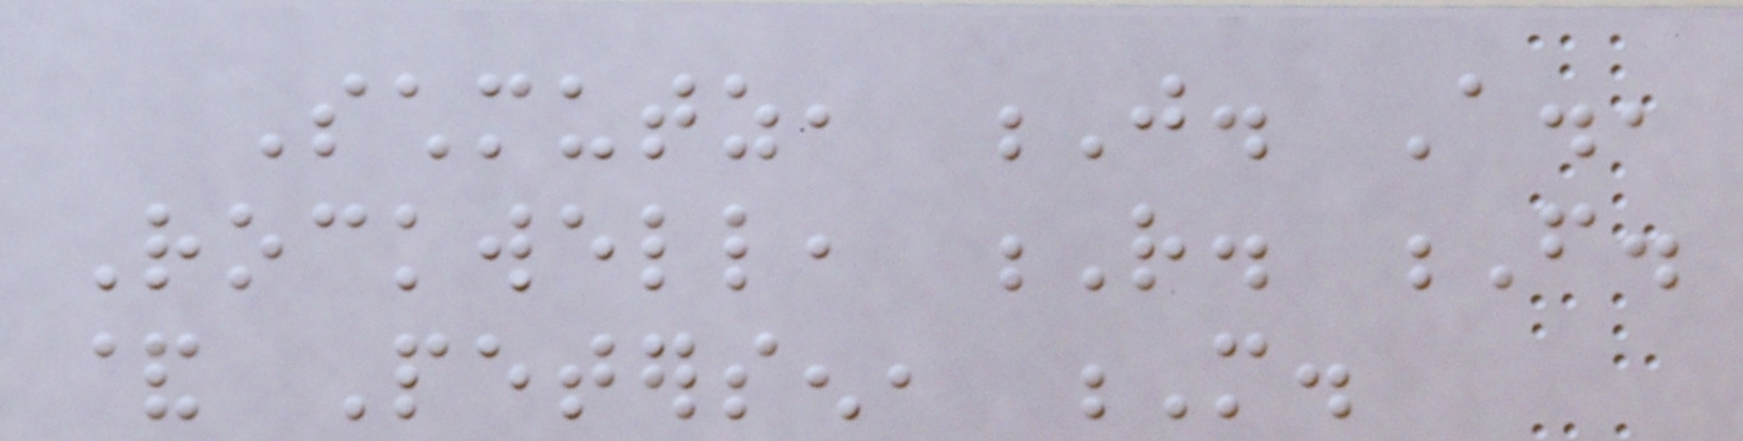Schmutz, J. A.,
Rockwell, R. F.
& Petersen, M.
